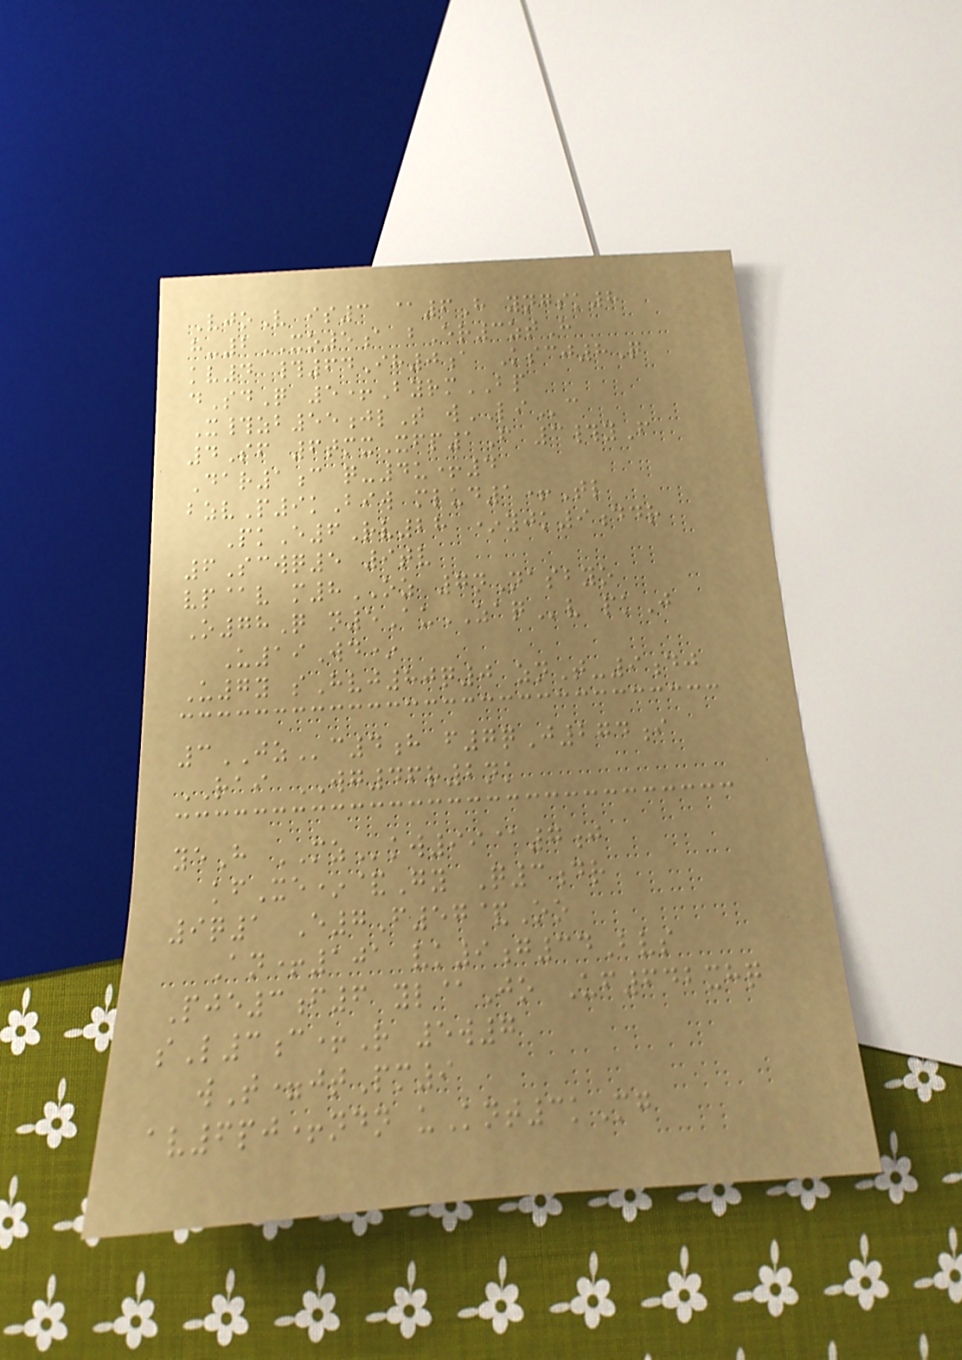VjoV is3 @6H yngsk8
h-2XO5a bEr3ztH
kv4 #64Ih0a Kscj8Q
dSdQ 5+ByrmBP
X#zb55jlT wLIc
4Sf 6tmxXfp1F 3#yF
Dar1c q-4u+4
bzvP9kBiw mlud1+Tl
PkE6Rv28 *yjk9ddr
6Scwq5 9tv
vp@v m8OZ 7nNasbyo
O78Q n5AuZAQv pkJ
U19Wd*
U7y sHvj80q0 znT-9dj
3JZc4h f7qJ274i
RAI WG46r2nk
yeH MZkw99@7j
kfXe*&Gy Q3dr
9q1 E7F57&Oo
An+101 vk9g34Bvs
Pje3f6 yl@Jo Uf642xhq
sL3c+R 5w7
wT=jtPm9
av6pj+ndn uKnt3kMg
